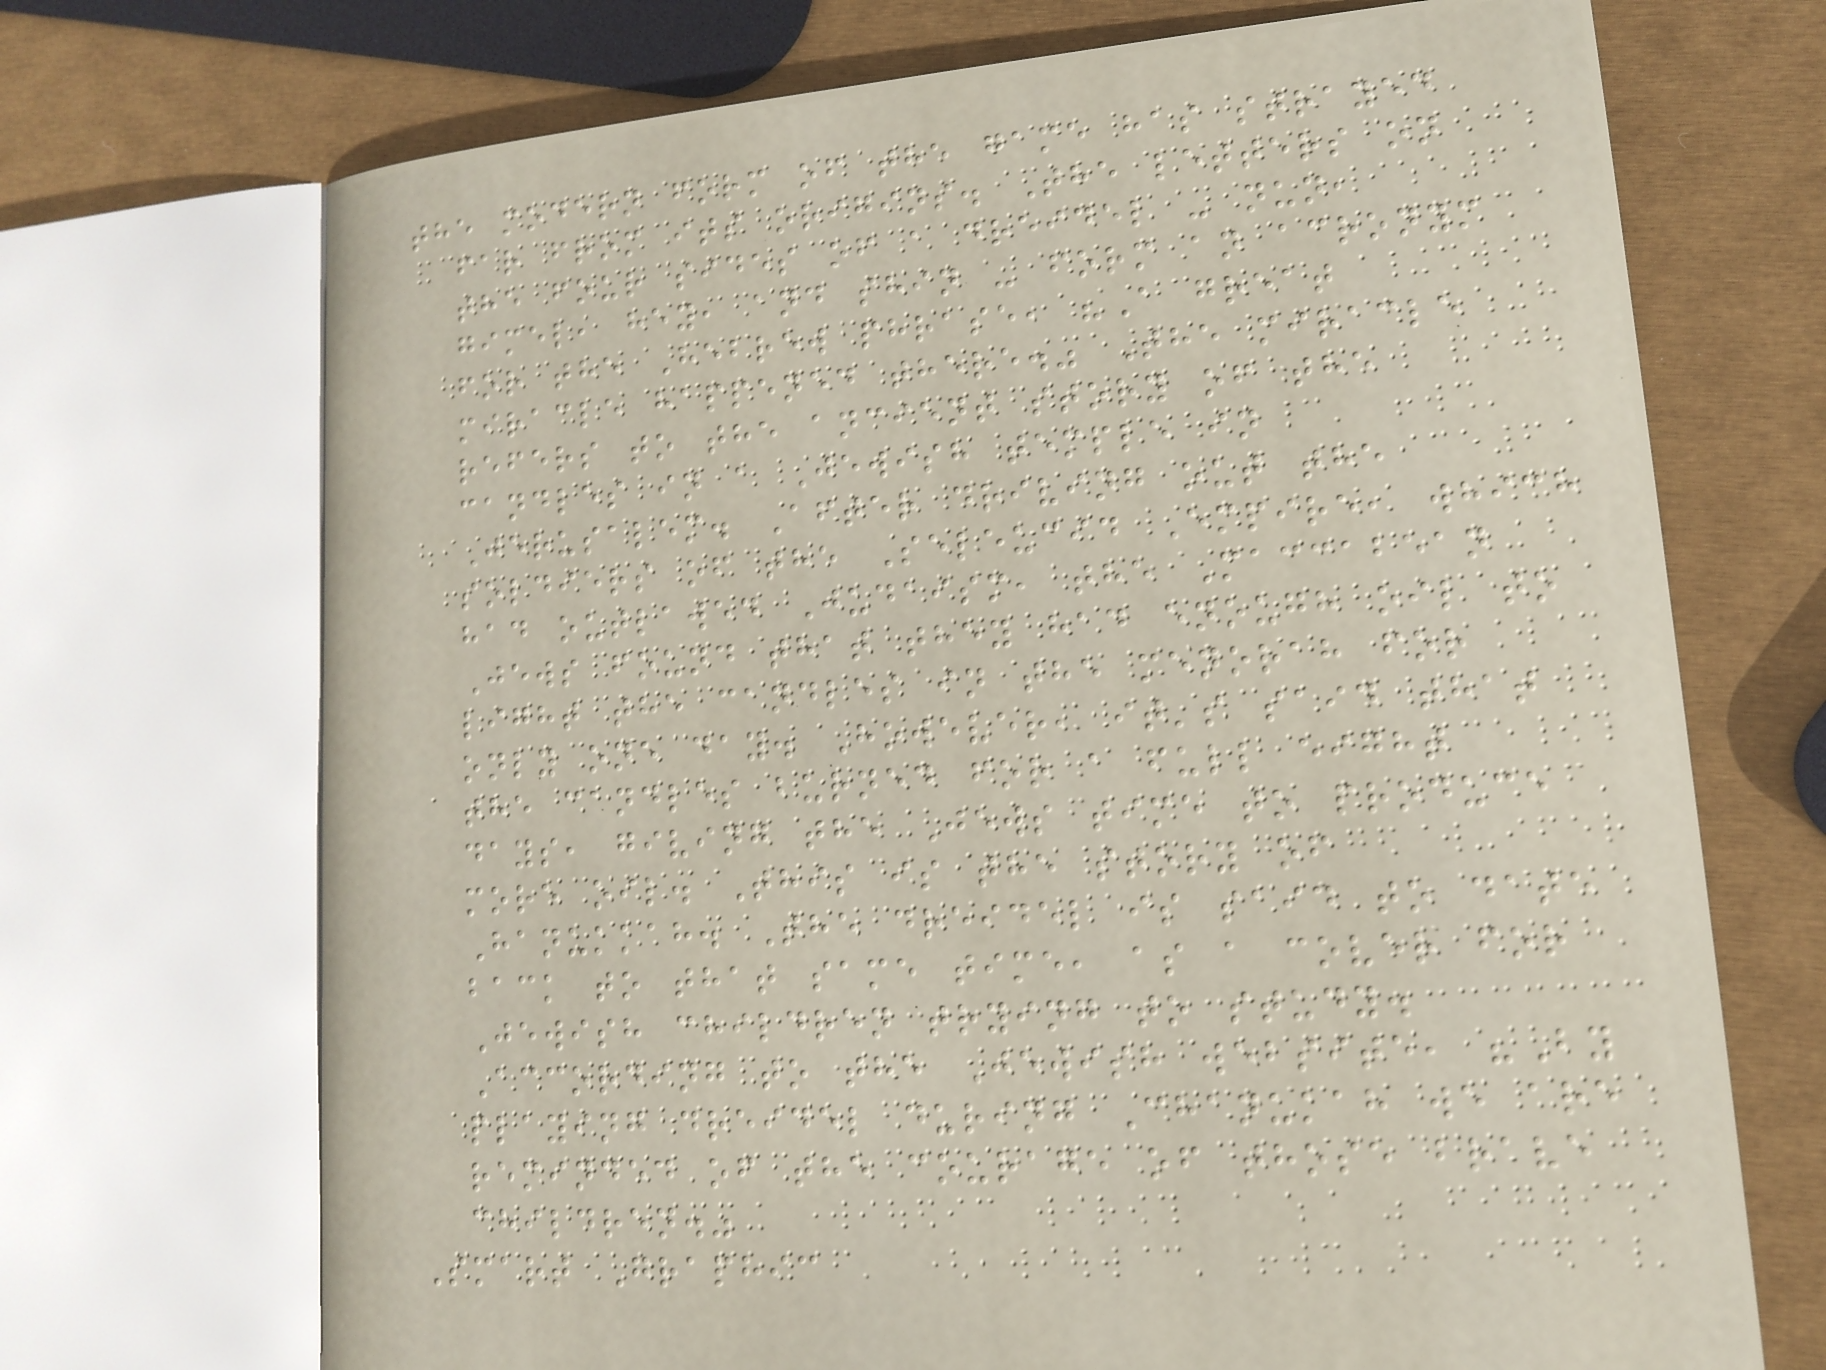the modern form of the game has strayed
far from its origins. The letters on
the four sides of a dreidel - nun,
gimel, hey, and shin - form an acronym
for the Hebrew phrase, "A great
miracle happened there." The miracle
refers to the ancient story of the
candles in a Jewish temple in
Jerusalem. After driving out the
soldiers of the Seleucid Empire, which
had outlawed Judaism, the Maccabean
Jews found that they had enough oil to
light the candles in the menorah for
only one day. However, it's said that
the candles burned for a full eight
days, giving the Jews time to produce
more oil. This is the story of
Hanukkah. The dreidel is said to date
back to that same time, as a cover for
Jewish children trying to study.
According to the Jewish website, "By
playing dreidel during Chanukah we are
reminded of the courage of those brave
children."
Smart Graphic
